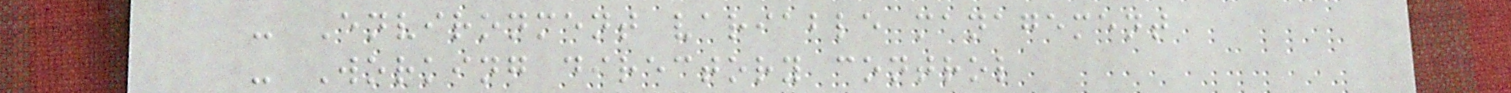- Environment variable management
- Working directory control
